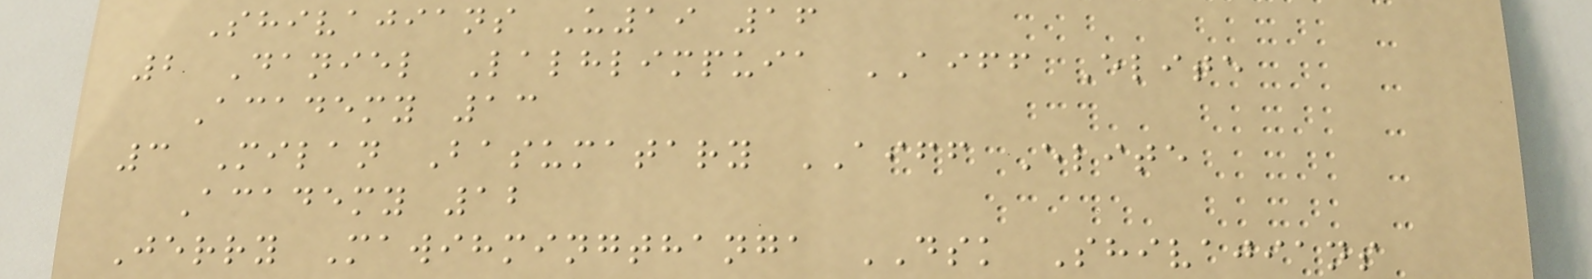Shivajians U19 16
2 Daniel Lalhlimpuia AIFF Elite
Academy 13
3 Milan Basumatary AIFF Elite
Academy 12
Jerry Mawihmingthanga DSK Shivajians
